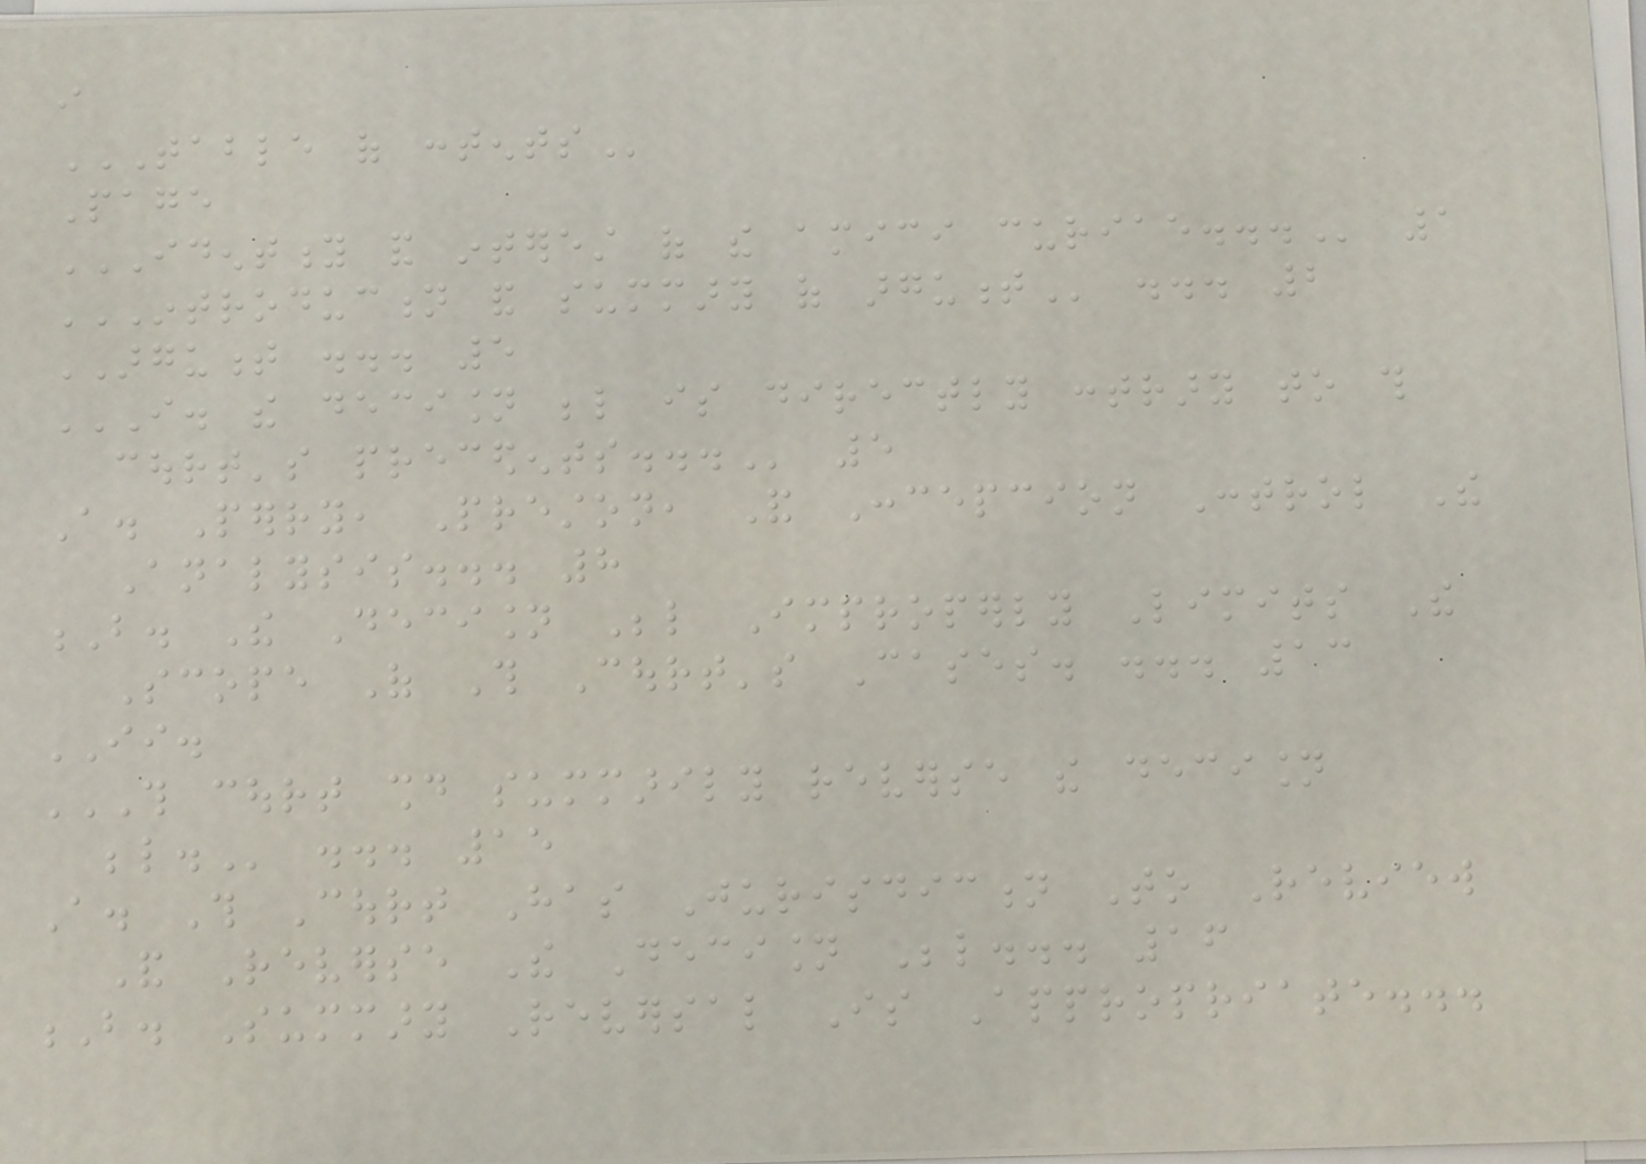i
TABLE OF CONTENTS
Page
IDENTITY AND INTEREST OF THE AMICI CURIAE... 1
INTRODUCTION AND SUMMARY OF ARGUMENT ... 2
ARGUMENT ... 5
I. THE DECISION BELOW IS DIRECTLY CONTRARY TO THIS
COURT'S PRECEDENTS... 5
A. Perry, Preston, And Concepcion Control The
Analysis... 8
B. The Decision Below Improperly Limits The
Scope Of This Court's Cases. ... 13
II.
THIS COURT SHOULD SUMMARILY REVERSE THE DECISION
BELOW. ... 15
A. This Court Has Jurisdiction To Review
And Reverse The Decision Below... 16
B. Summary Reversal Is Appropriate...
